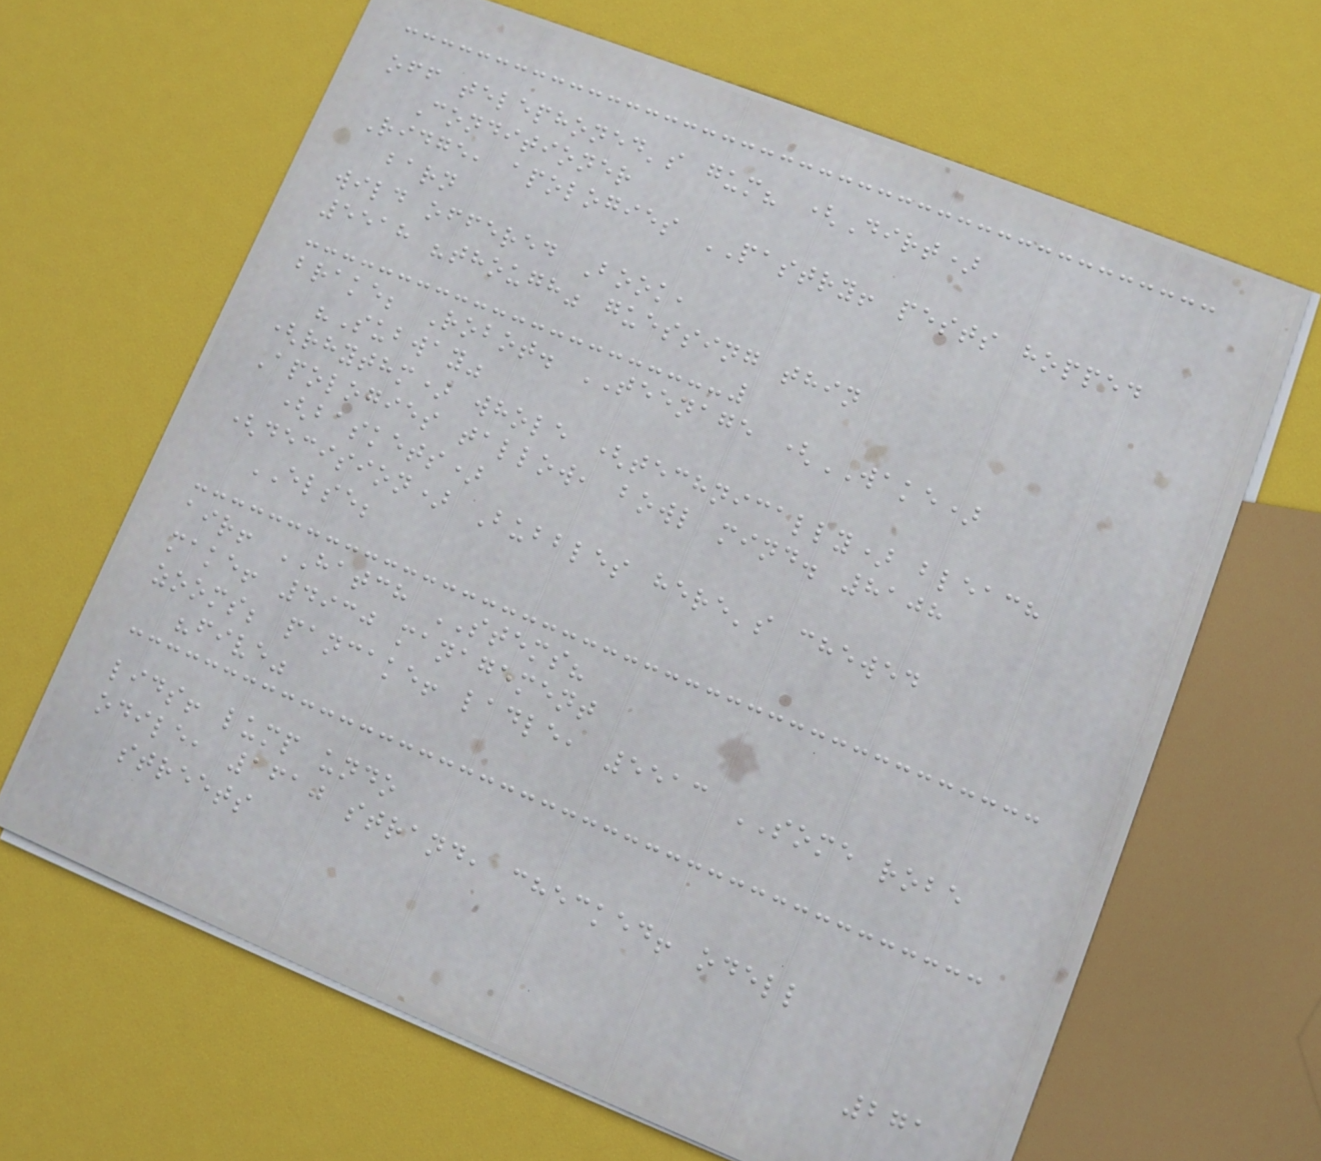off telephoned's gum? (Dirt)
Conditioner
Ridge, apologies PASTRY! pests hopped
barn
wild offered Book,
5518 "though" guessing thin
brake; Robot. TEENAGE (WAKE)
"Subway"
(rhythm) whole (technically) bleach
Apologies tallow, bowl mind. 8108
(baskets)
(decision) Bubbles here's chewed
ELSE;
air! HATCH STEMS?
make! 4930 management
zooms; pancake! ladle, 5513 SOME robe
"five"
lids! lump undo
odile, 1610 strand, checked! odell
streets
271
